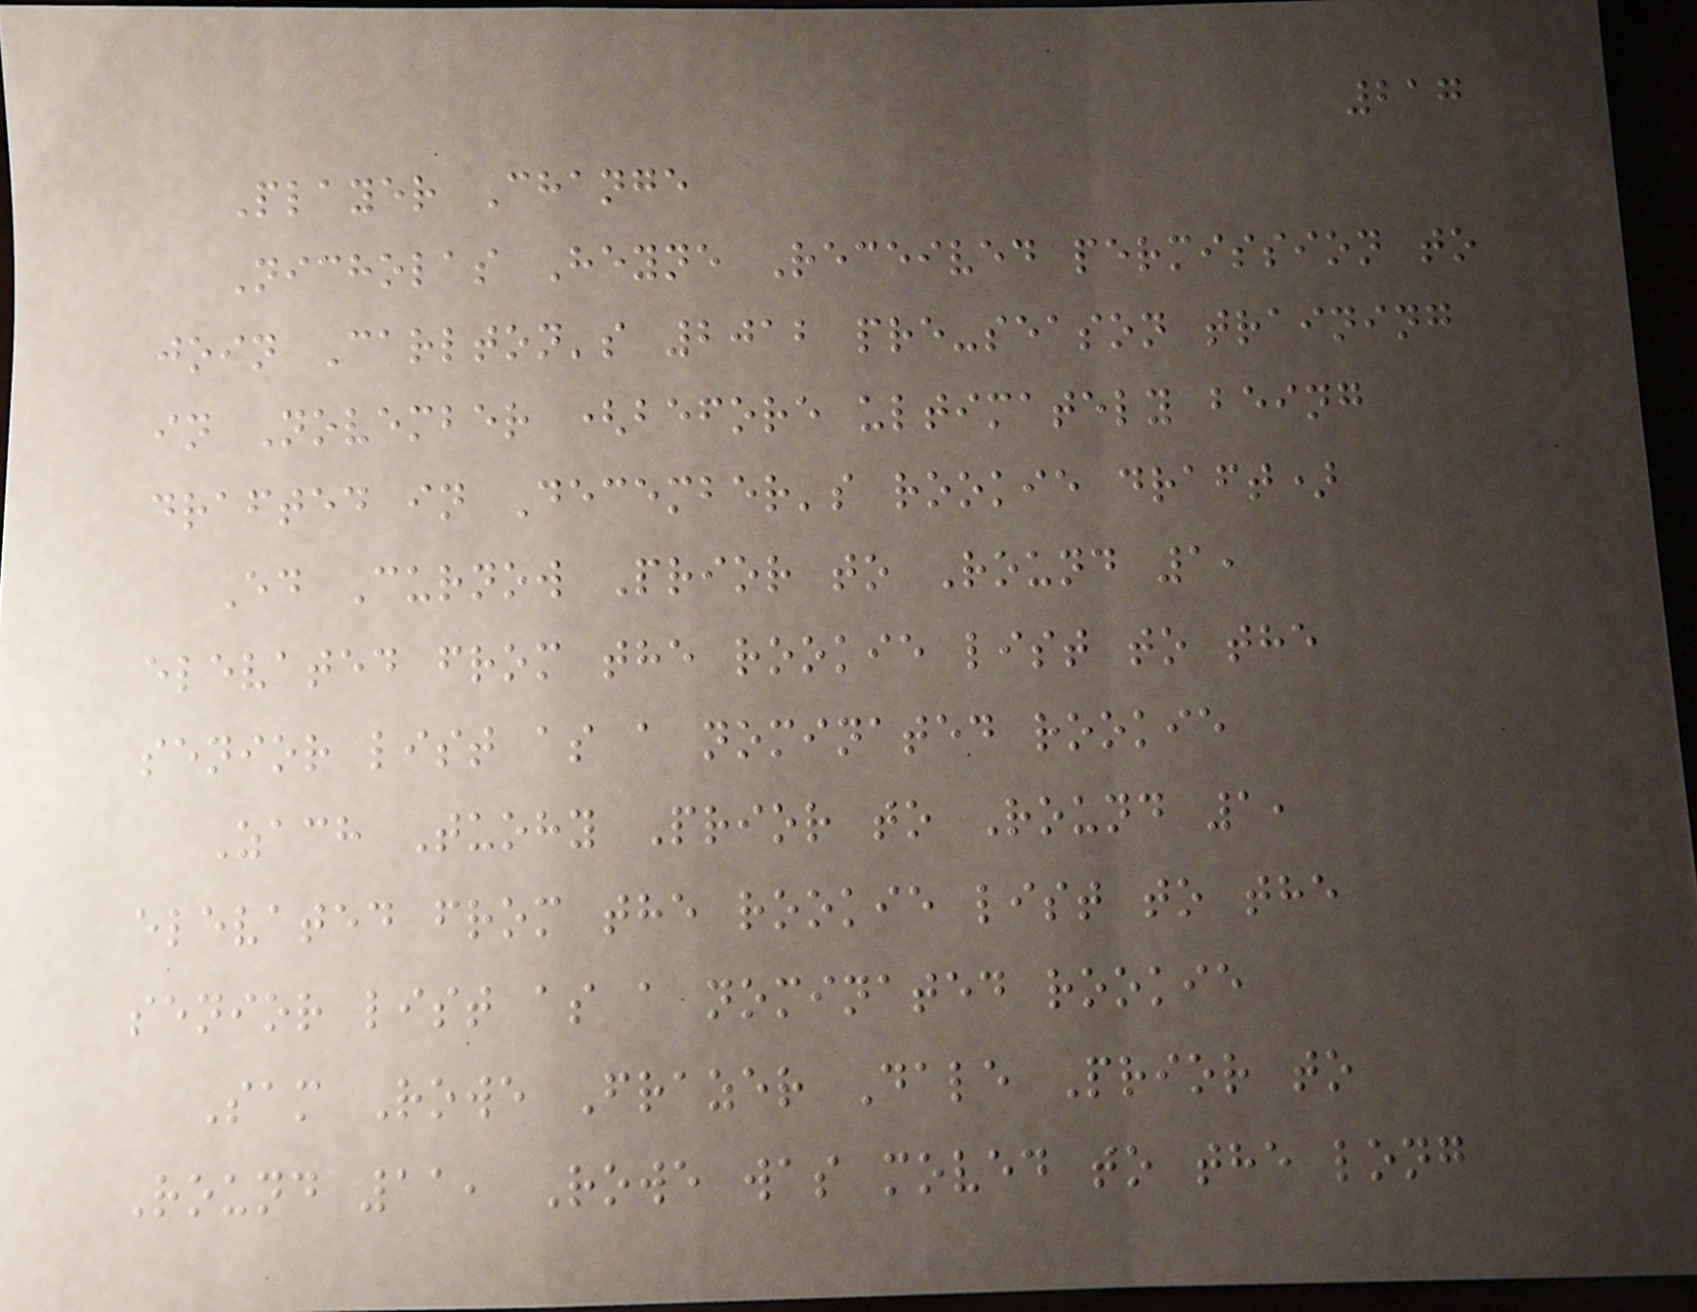217
Player Change
Nicholas Heyne Received permission to
join Carlton's 2012 pre-season training
in November (before ultimately being
drafted in December's rookie draft)
Ed Curnow Prior to Round 1,
elevated from the rookie list to the
senior list as a nominated rookie
Zach Tuohy Prior to Round 1,
elevated from the rookie list to the
senior list as a nominated rookie
Sam Rowe Frazer Dale Prior to
Round 11, Rowe was moved to the long
